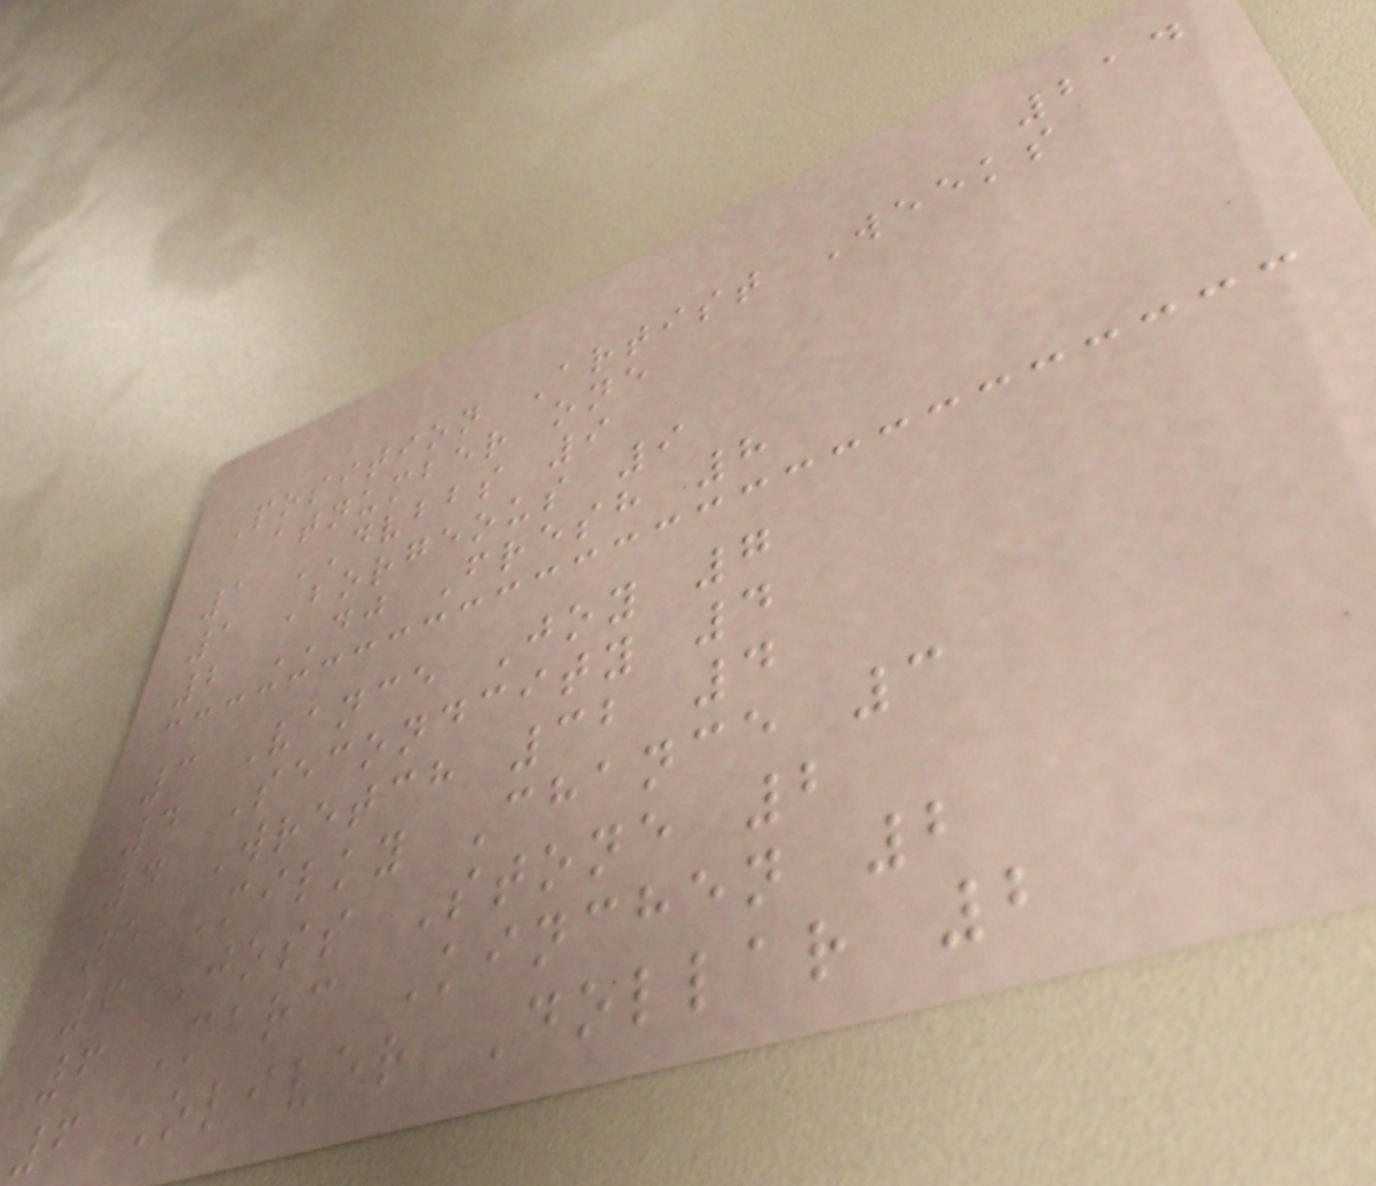214
Position Artist Weeks
atnumber one
1 DVBBS 9
1 Borgeous 9
2 DJ Fresh 8
3 Vance Joy 7
4 Secondcity 4
4 Wretch 32 4
5 Milky Chance 3
6 Joss Stone 2
6 Marc Kinchen 2
6 Oliver Dollar 2
